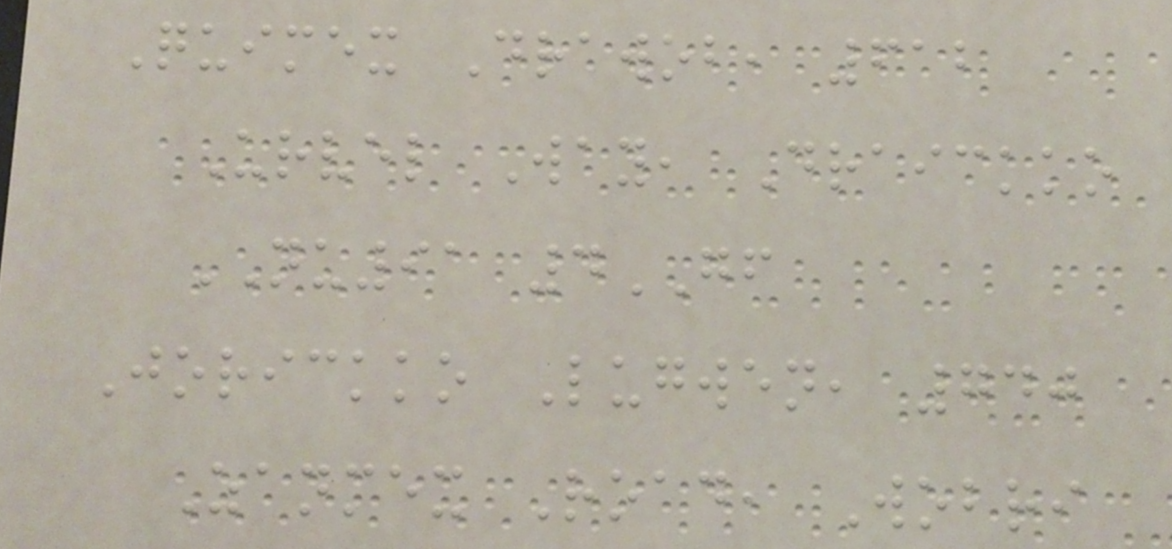Quimex Drawob, 612
Urvel Way, Draickko
NU91 4GF
Jorickko Lugwen, 740
Zanmex Road, Wobri
